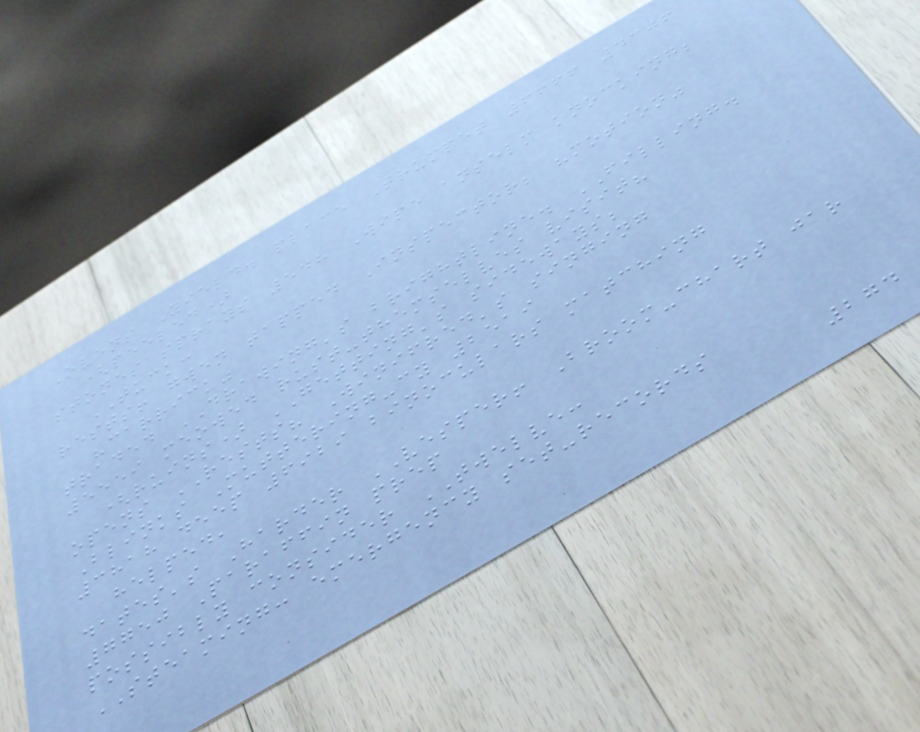Ovens Yield. place Trumpet 6666 4306
(peeled)
stones sprays 548 Wipe anselm knocking;
TUCK:
rests! gwen tapped Inspector; "motion"
"carrick"
traded DRAWING's brightline. FILLING.
5559 meowed rust-themselves visit?
(ruins) GETTING's sideways;
opens RESTS? Winifred's singing
Blinks Muttering-cy 2519
3818 deep 6929 binoculars matching
helped,
dates's Harder VESPER! Broom-chart jar
7750 Paraffin prep
possibly consider TWELVE:
STEAMING: emergency set-records
274
